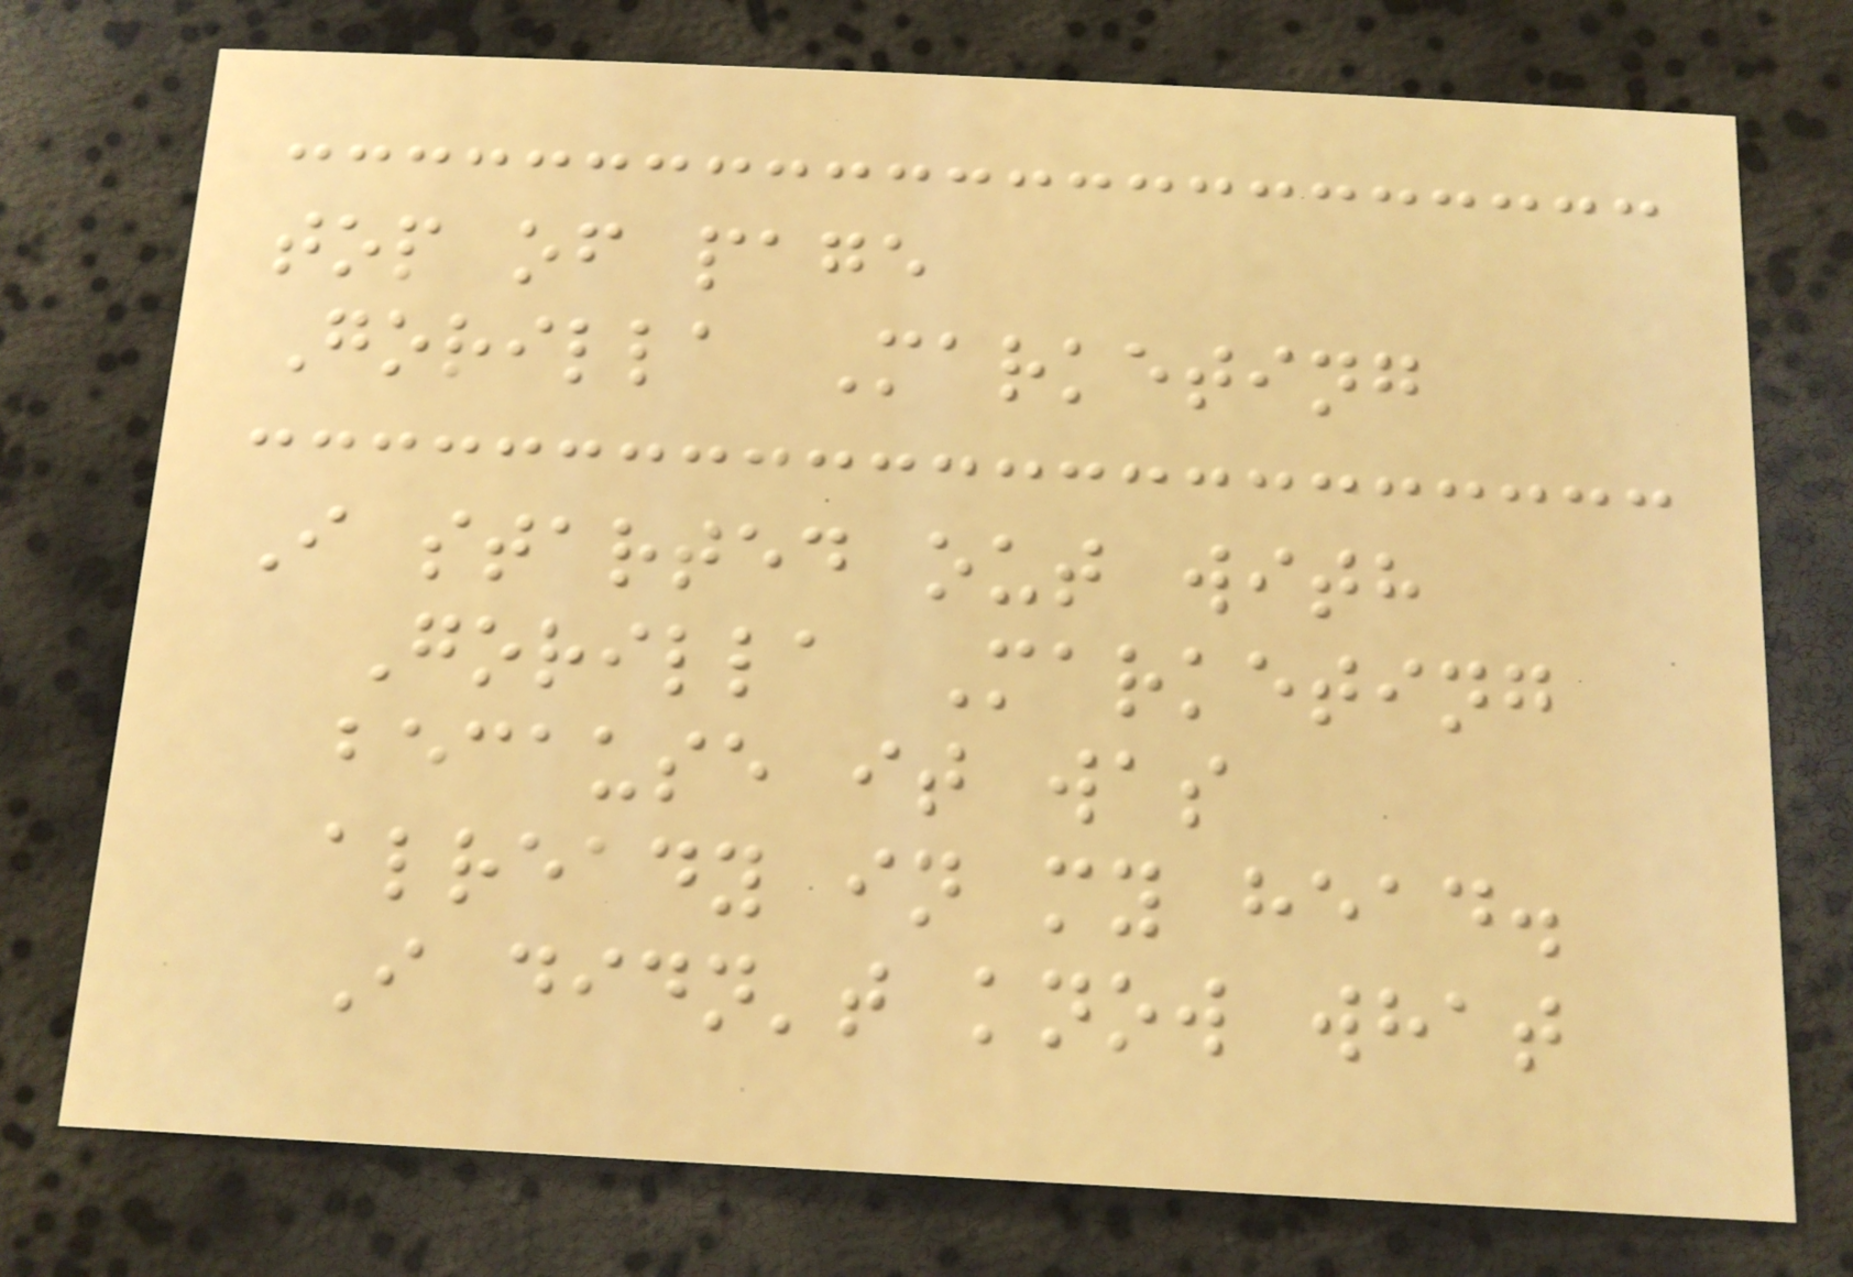top of page
Gorilla Marketing
I started out with
Gorilla Marketing
because it was
already in my head.
I didn't know what
